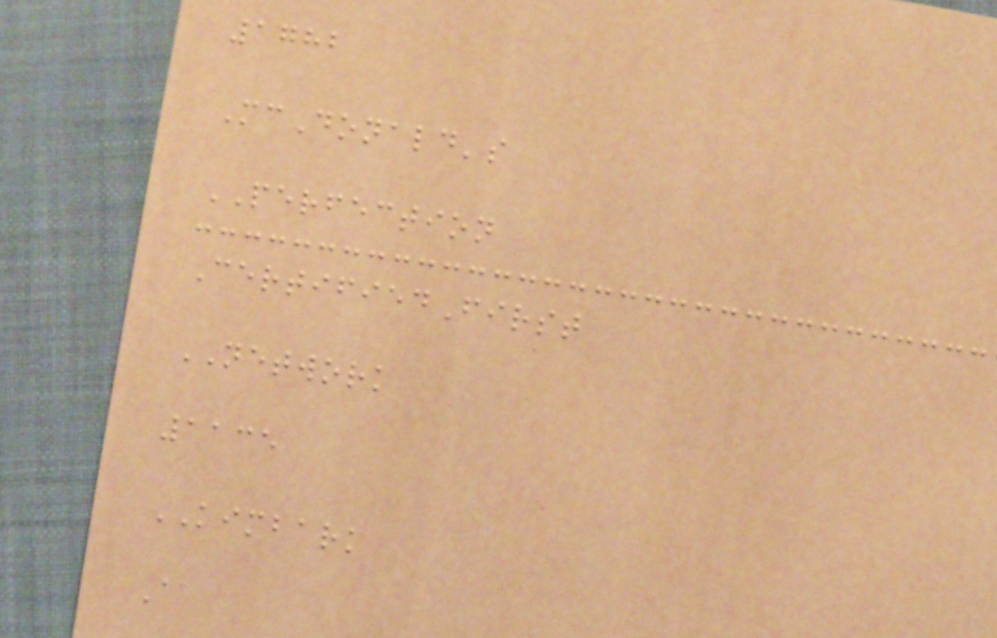1782
McDonald's
PERFECTION
CertifiedFirst
NETWORK
1135
KIMBARK
A
